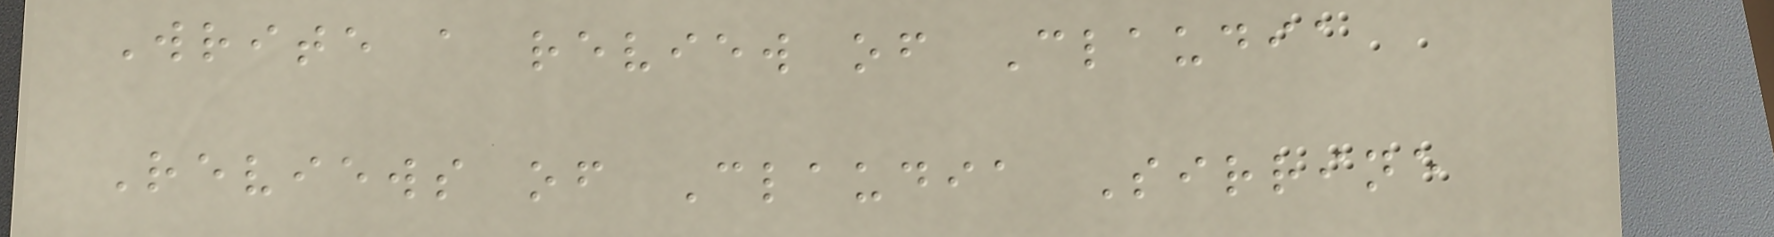Write a review of Claudia
Reviews of Claudia Sirrine
